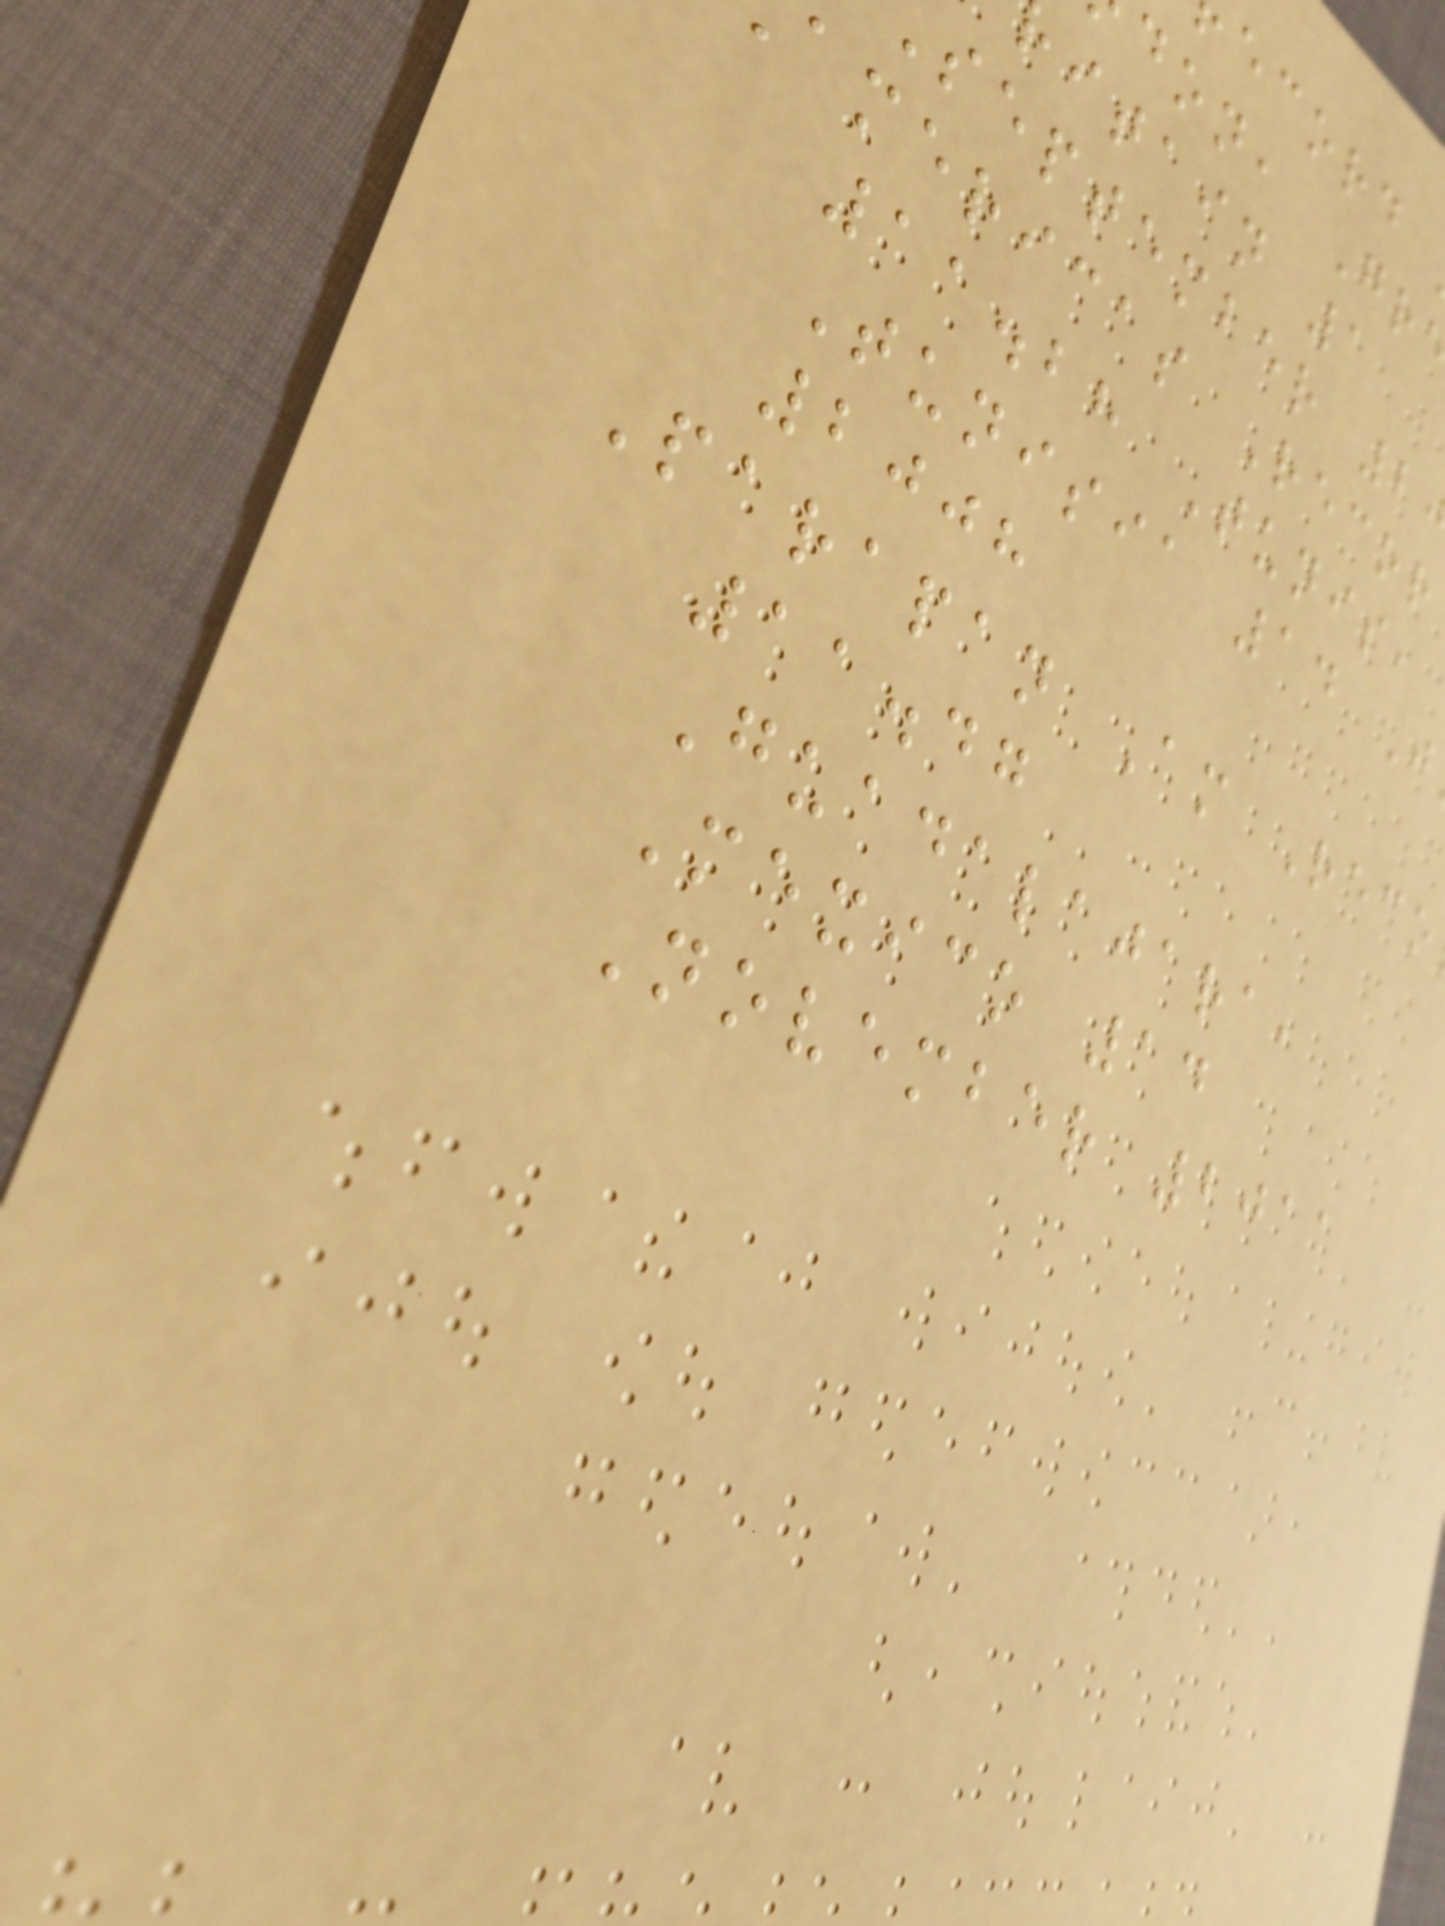ecord
don, Gr
itain 1
september 2
americas Recor
11.28 Tunis,
Tunisia 14 J
2008
Parapan Am Reco
11.47
Guadalajara,
Mexico 14
November 2011
